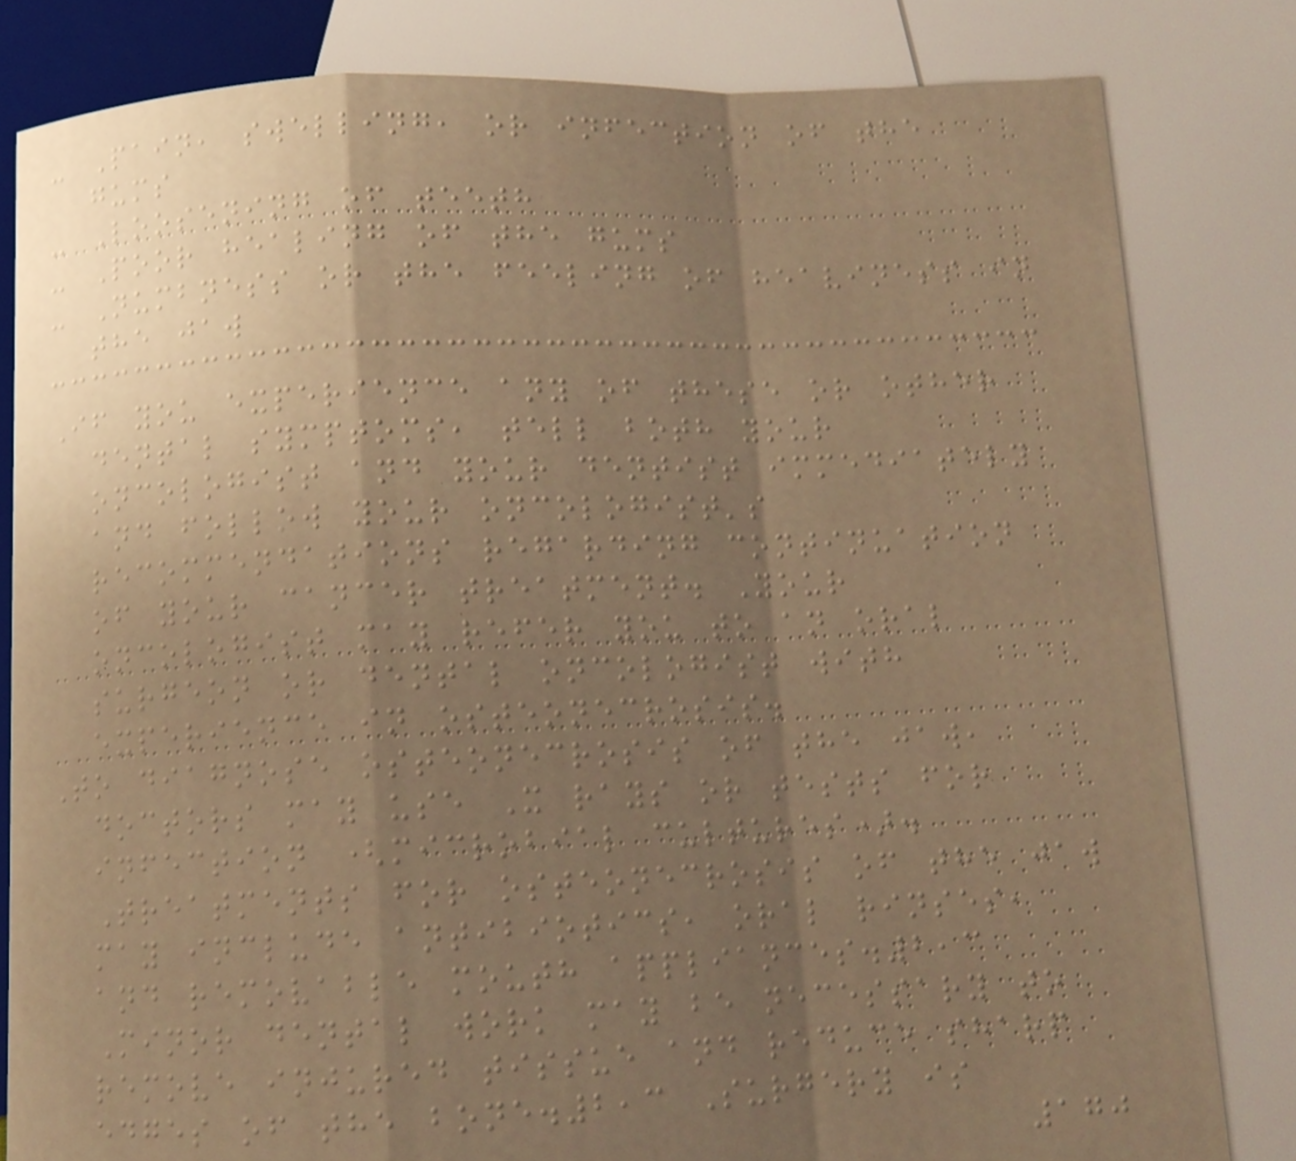- Pain, swelling, or infection of the
gums
- Loosening of teeth
- Poor healing of the gums
- Numbness or the feeling of heaviness in
the jaw
If you experience any of these or other
dental symptoms, tell both your
oncologist and your dentist immediately
and follow your oncologist's
recommendations regarding continuation
of your cancer treatment. Your
oncologist may refer you to an oral
surgeon or dental oncologist with
experience in osteonecrosis.
To diagnose osteonecrosis of the jaw,
doctors may use X rays or tests for
infection (microbial cultures).
Treatments for osteonecrosis of the jaw
may include antibiotics, oral rinses,
and removable mouth appliances.2,3
Minor dental work may be necessary to
remove injured tissue and reduce sharp
edges of the bone.2,3 Surgery is
170
